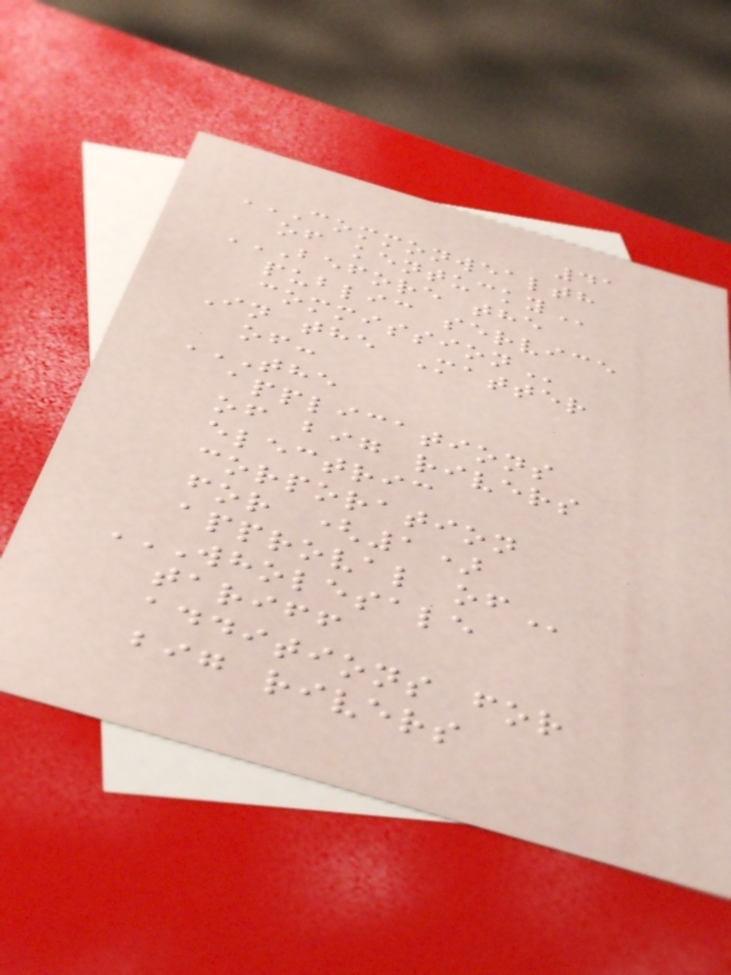41
COMMONWEALTH
OF KENTUCKY
BEFORE THE
PUBLIC SERVICE
COMMISSION
In the Matter
of:
THE
APPLICATIONS
OF BIG RIVERS
ELECTRIC
CORPORATION
FOR (1)
APPROVAL OF
WHOLESALE
TARIFF
ADDITIONS FOR
BIG RIVERS
